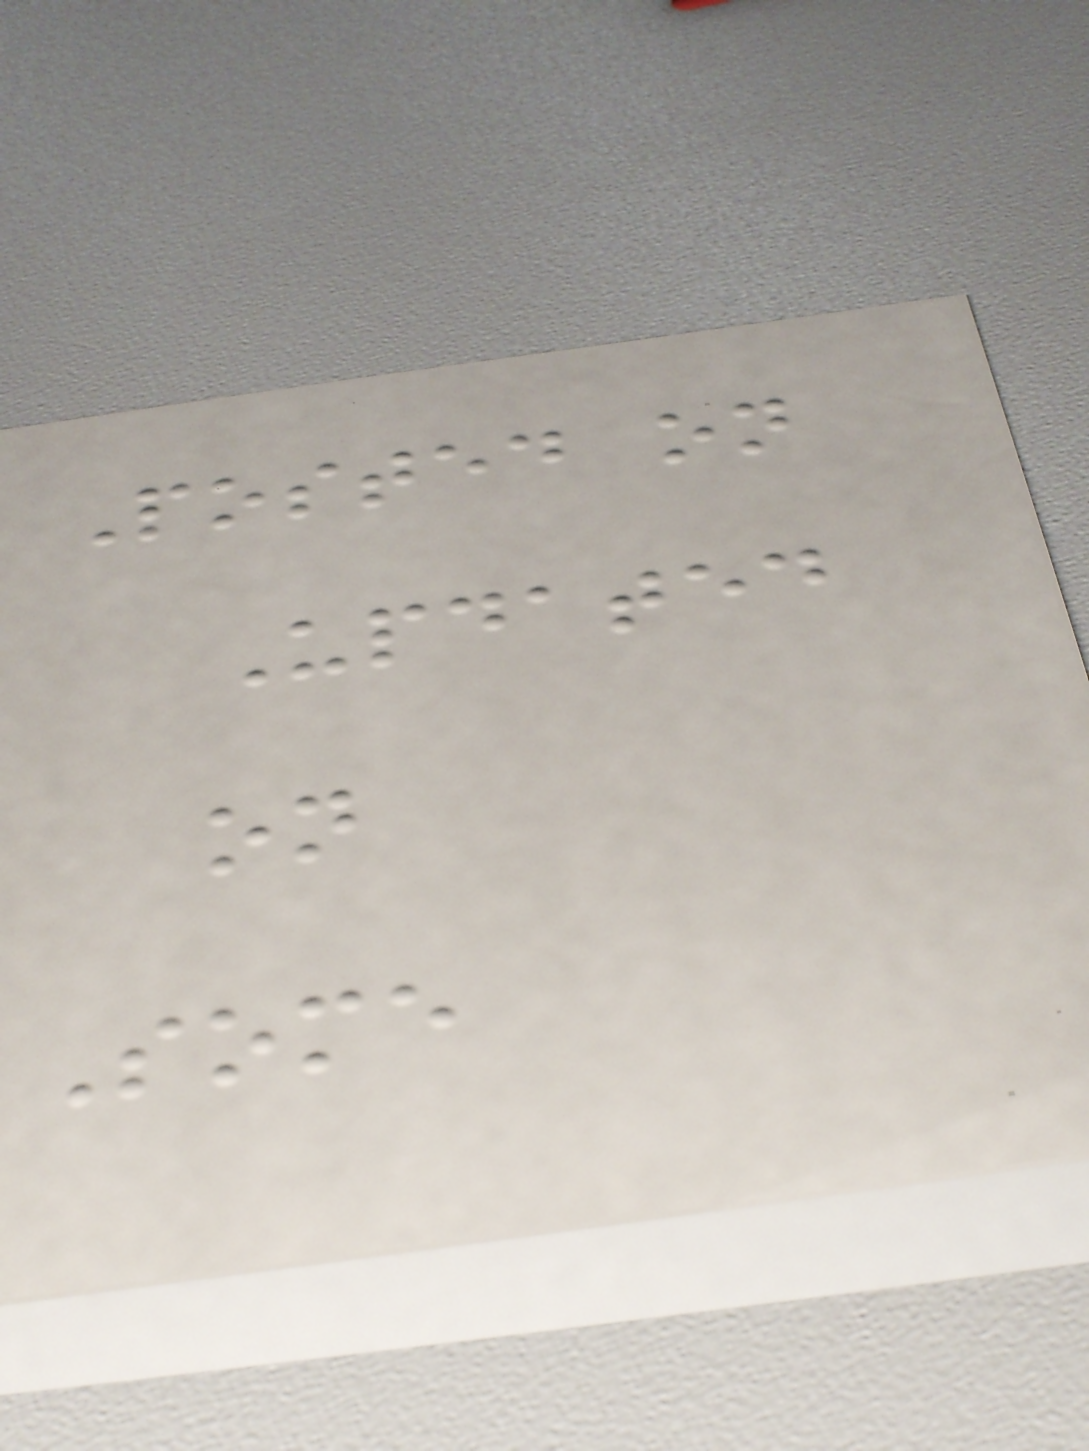Posted on
Updated
on
Some
